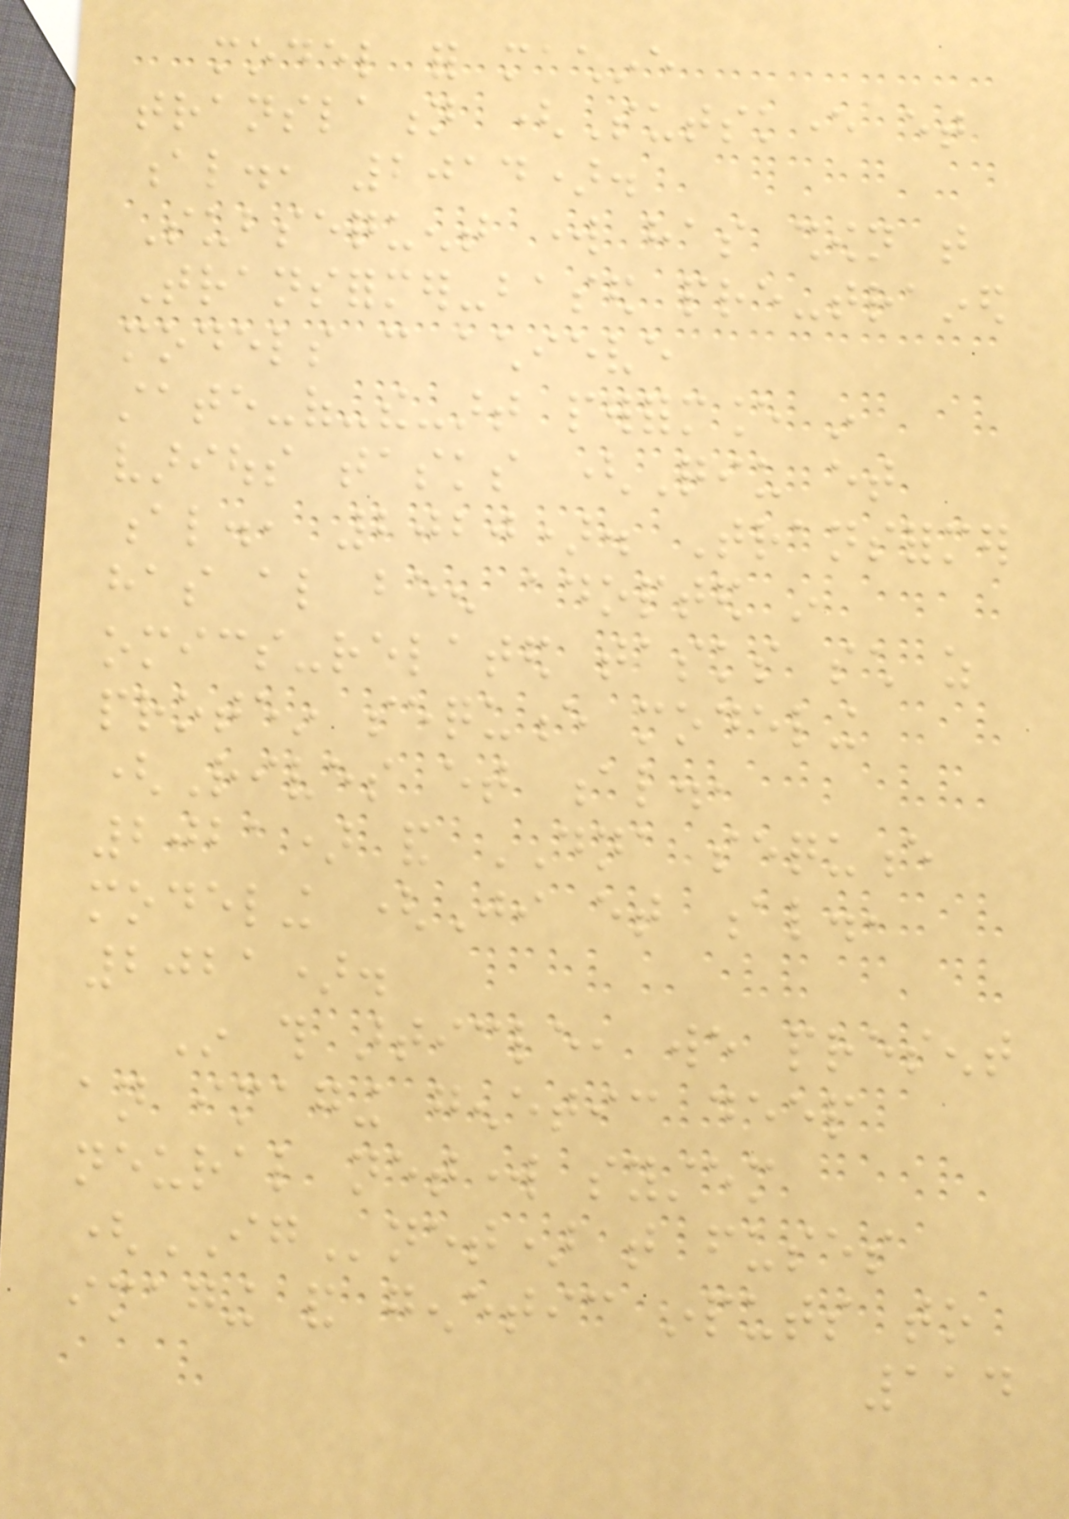model for machine
translation (Sutskever et
al., 2014).
Subsequent work has shown that
Transformer-based pre-trained
models can achieve
state-of-the-art performance in
various tasks (Qiu et
al., 2020). Transformer
has also been adopted in
omics-related tasks such as
protein sequence modeling
(Rives et al.,
2021) and DNA sequence
modeling (Ji et al.,
2021).
In this article, we present
an imaging genetic deep
neural network system
(IGnet) that fuses
imaging and genetic inputs to
114
